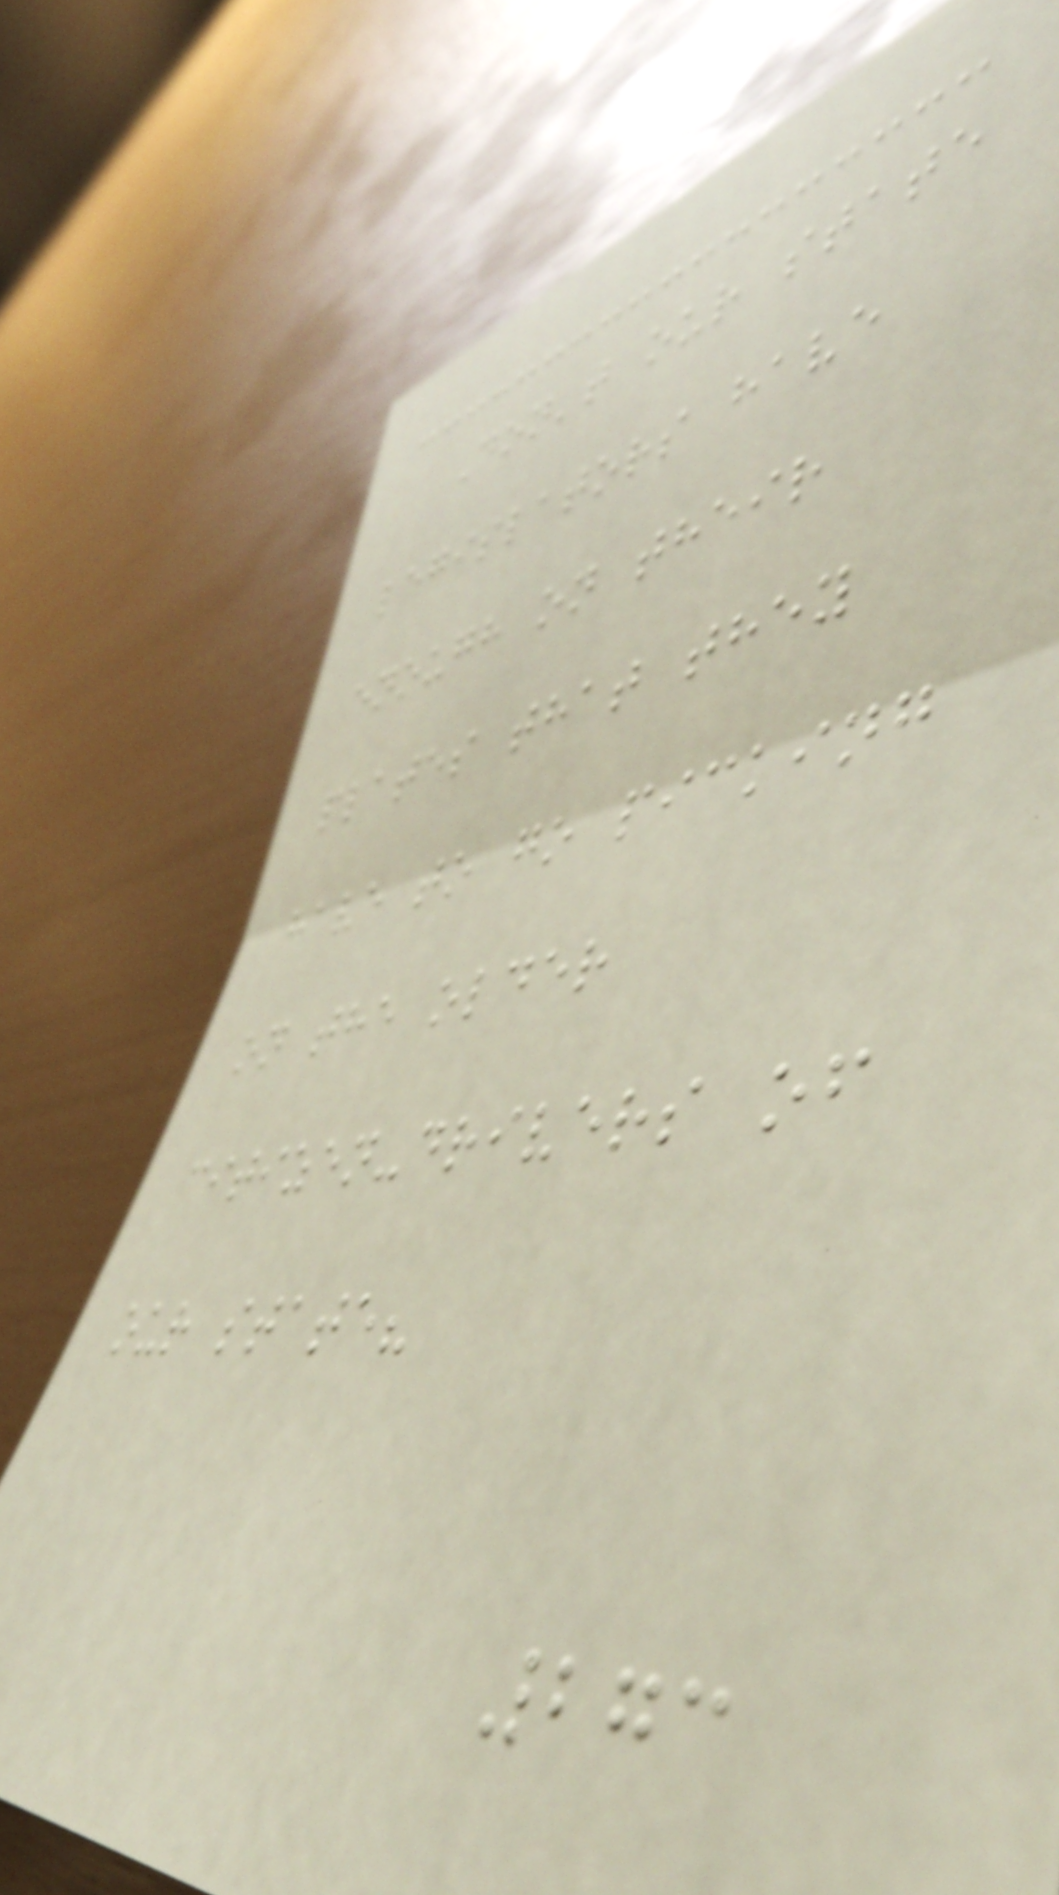Don't our state
legislators have
enough on their
plates that they
have to go picking
on the older
citizen-drivers of
our state?
273
